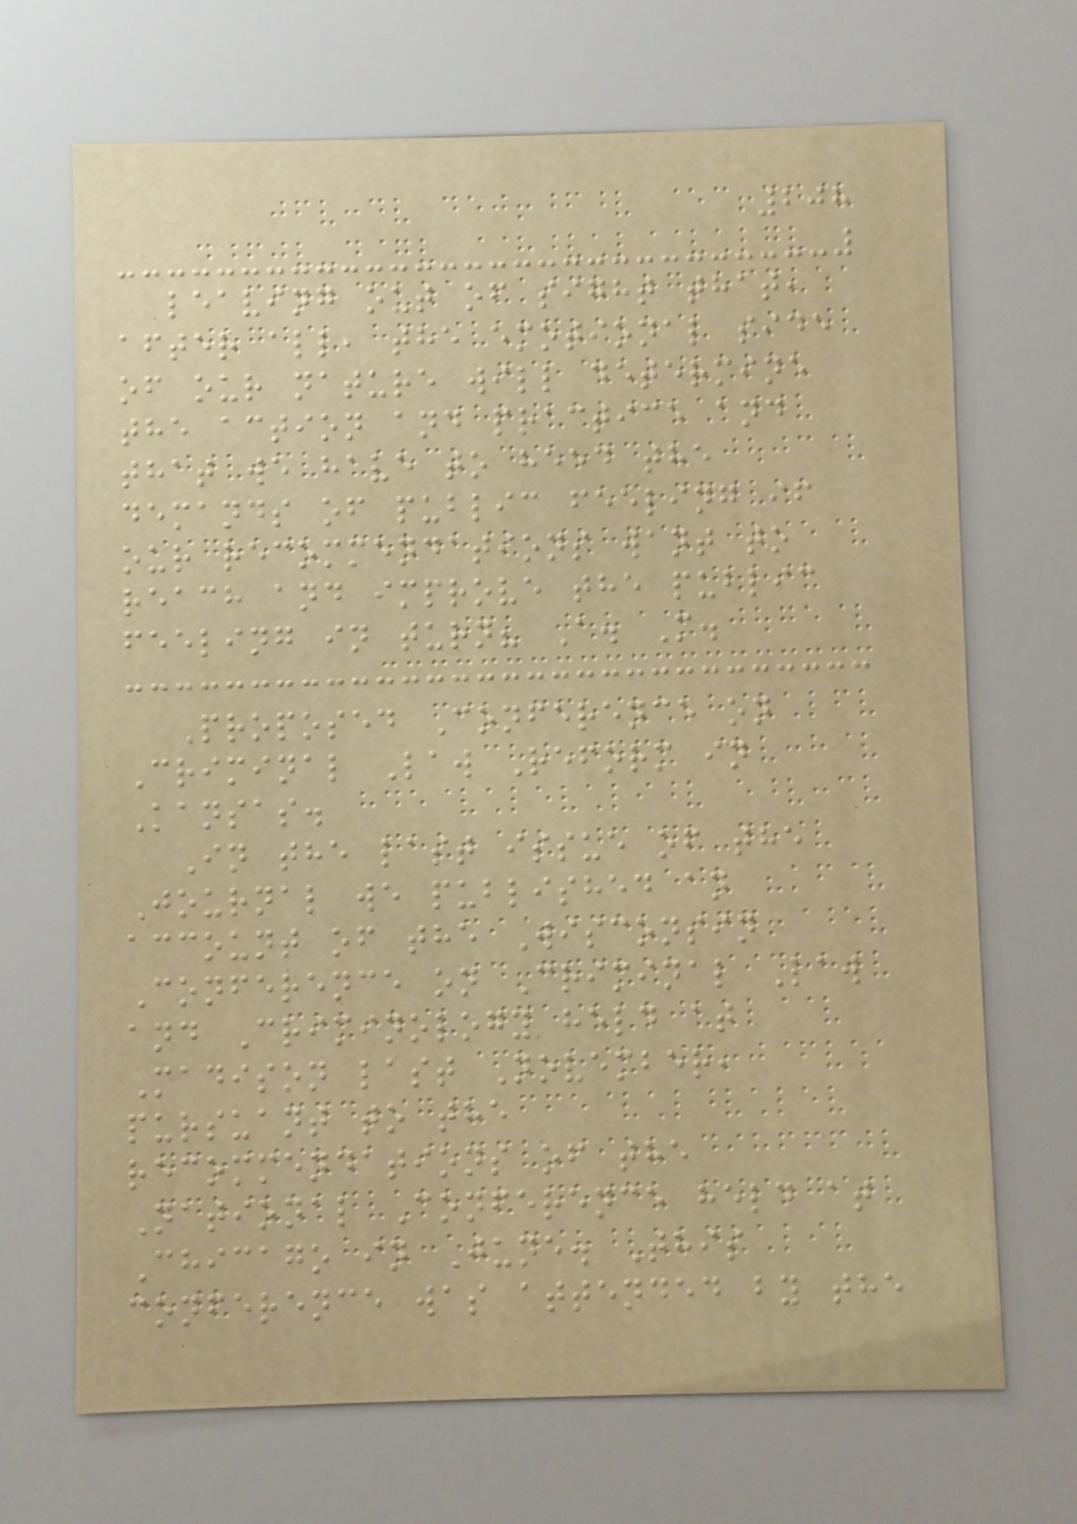208
leaving out of sight that,
after all, the emotional side
of our nature will determine
the action and practice and
that we have to heed the
demands of public feeling if
our recommendations want to
reach and improve the public
feeling in turn? A. M.
Proposed Conference on
Criminal Law Reform in
Kansas.
In the last issue of the
Journal we published an
account of the Wisconsin
Conference on Criminal Law
and Criminology held at
Madison last November,
pursuant to the
recommendations of the
National Conference held at
Chicago in June. This
conference was attended by the
